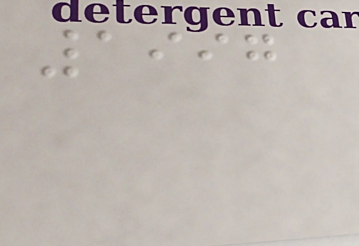1997
